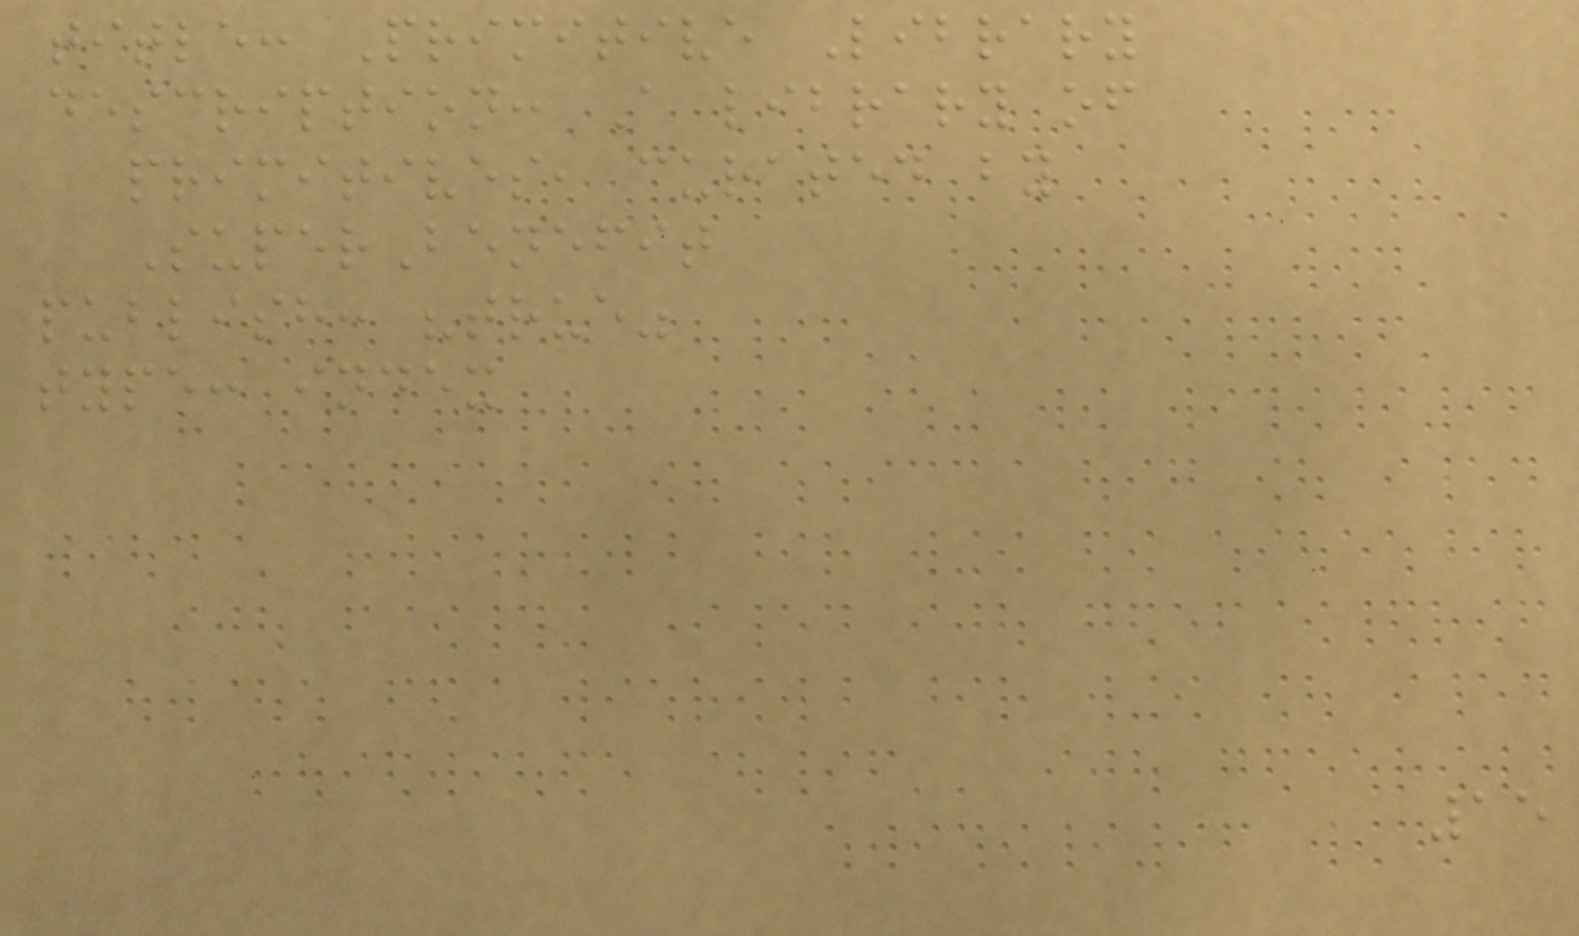title: Primitive Library
description: A library of
primitives, curated by
SuperBenefit
publish: "true"
type: index
15
